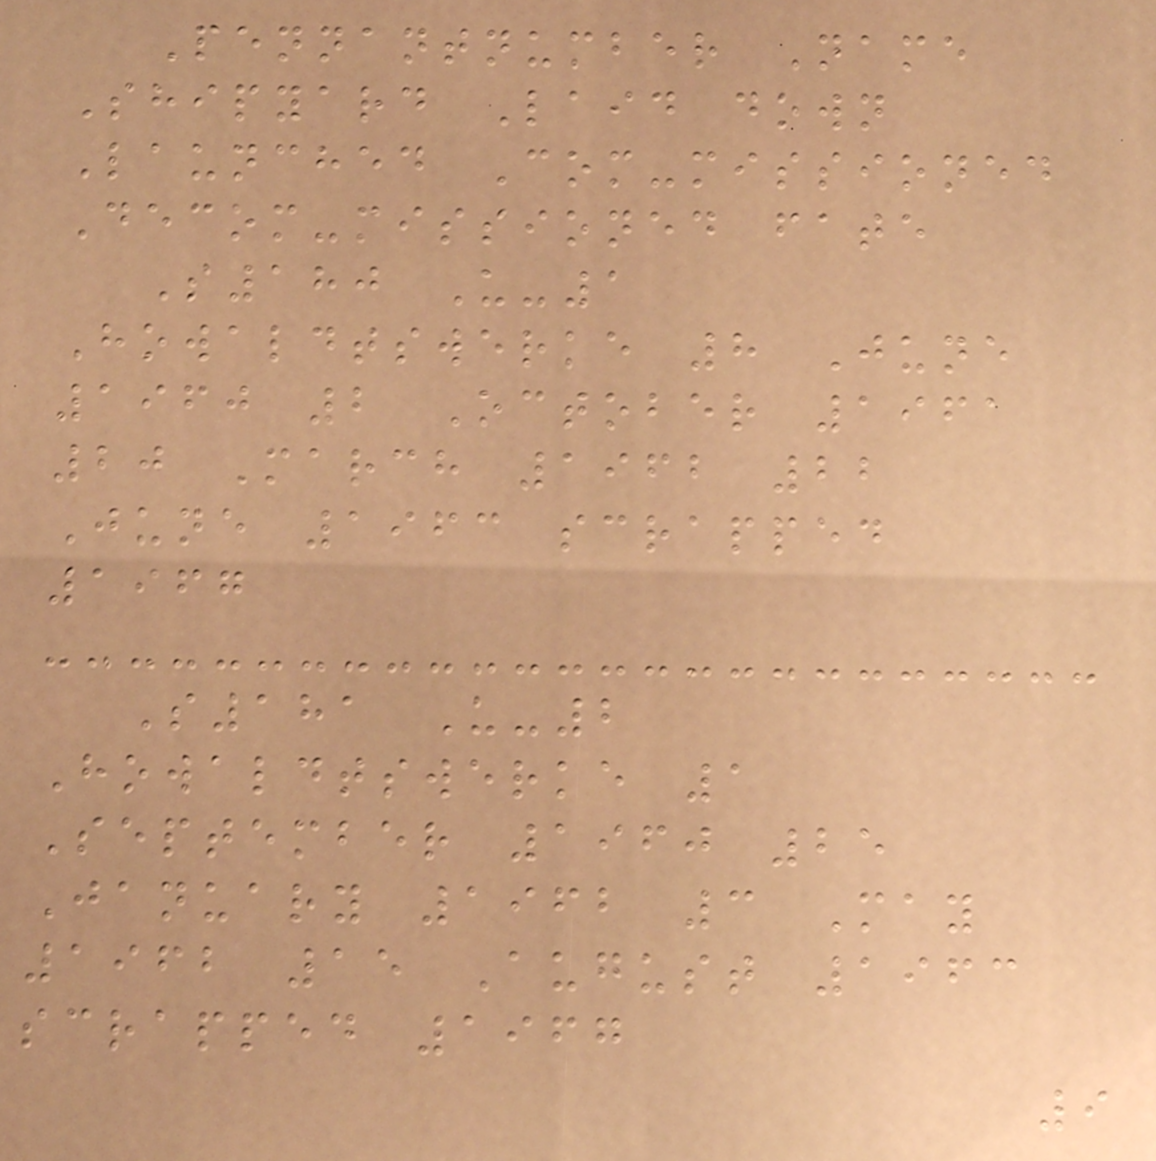Pennantnumber Name
Shipyard Laid down
Launched Com-missioned
Decom-missioned fate
S180 U-1
Howaldtswerke 8 June
1960 2 October 1961
20 March 1962 22
June 1963 scrapped
1967
S181 U-2
Howaldtswerke 1
September 1960 25
January 1962 3 May
1962 15 August 1963
scrapped 1967
9
